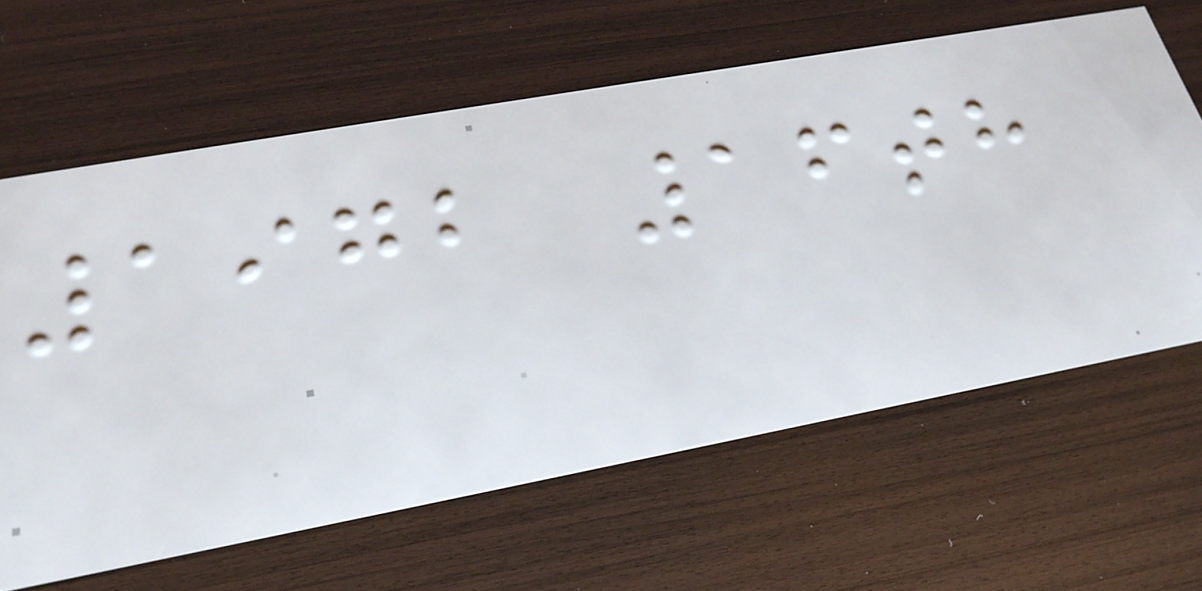1972 16th
